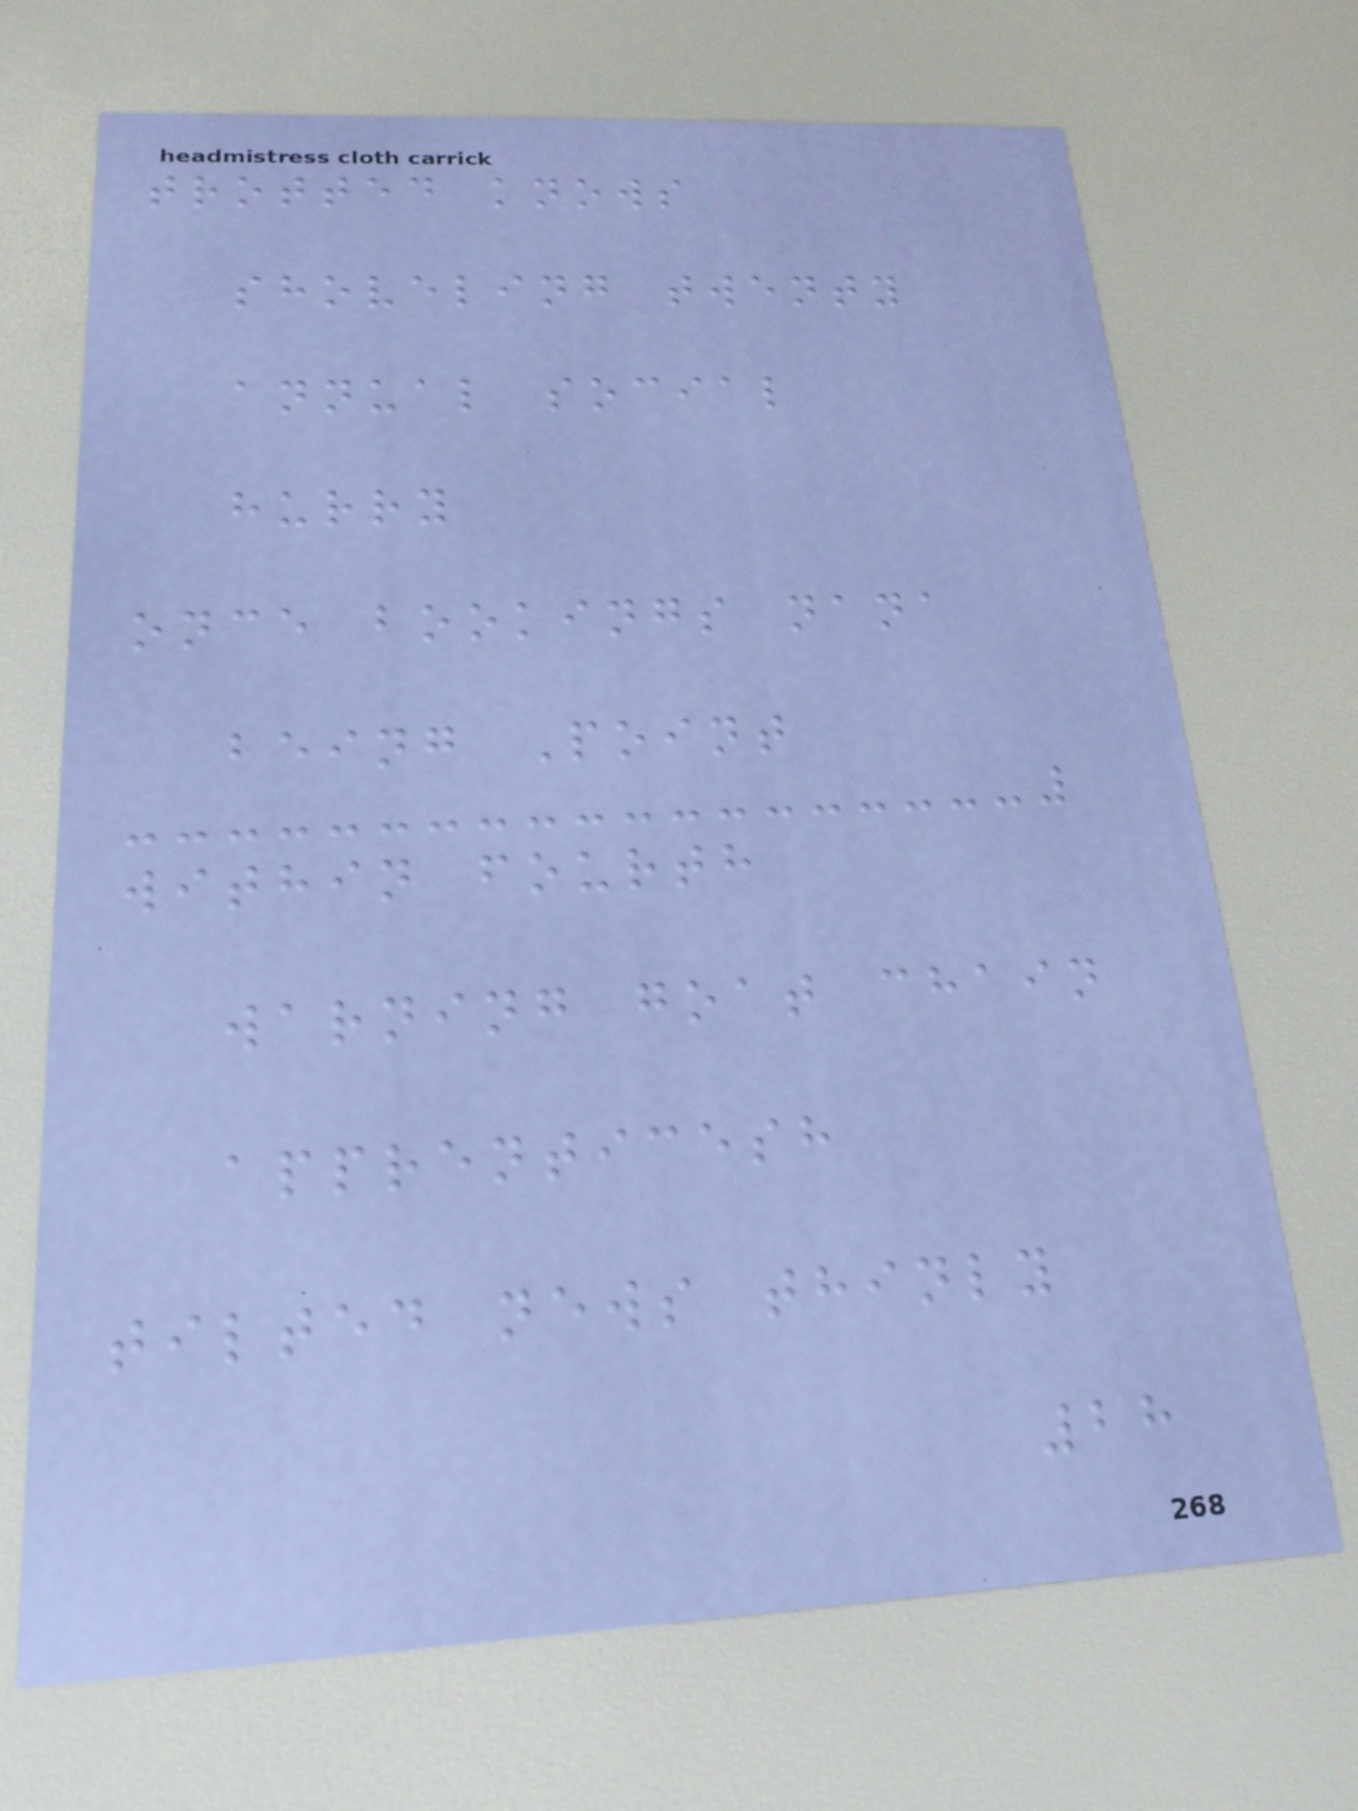trotted knows
shoveling twenty
annual social
hurry
once bookings nana
being Point
within fourth
warning goat chain
apprenticesh
tilted news thinly
28
